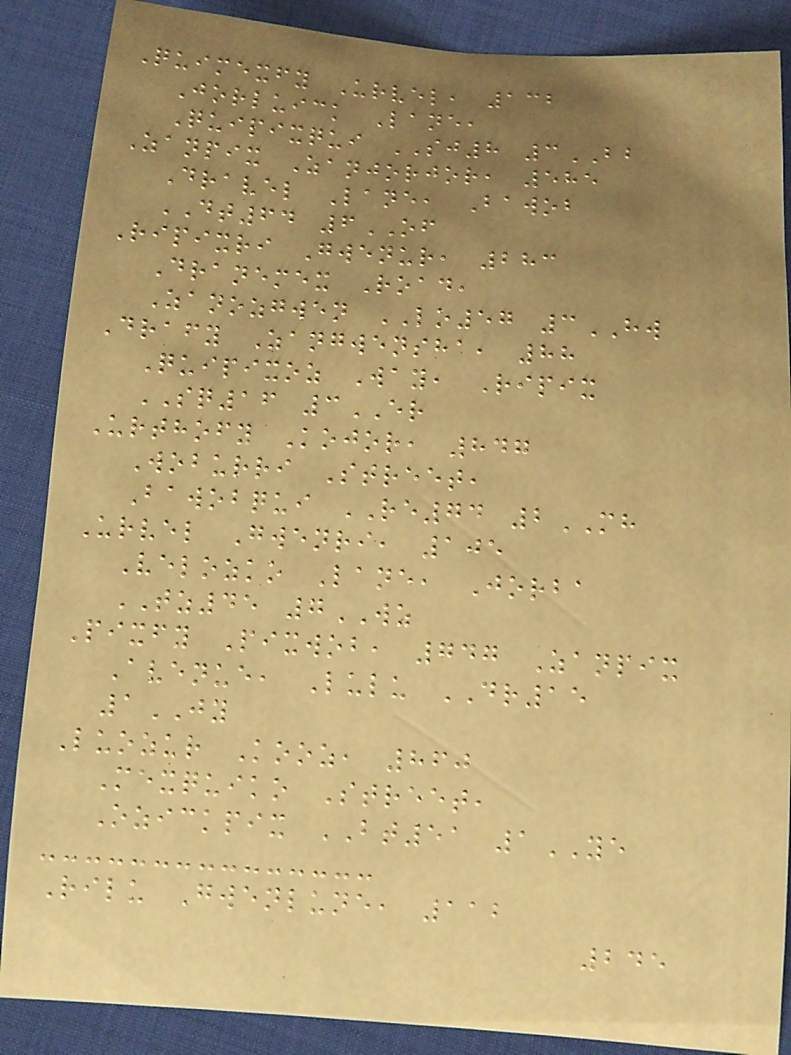Quimexfy Urvel, 132
Jorluick Lane,
Quipixqui SJ8 3BB
Zanpix Zanjorjor, 585
Dravel Lane, Bawob
DT64 6OF
Ripixri Gwenur, 283
Dranemex Road,
Zanozgwen LO57 3HW
Drafy Zangwensha, 88
Quipixoz Way, Ripix
SQ16 3ER
Urthofy Kojor, 847
Woburri Street,
Bawobqui RE74 2MH
Urvel Gwenri, 105
Velozko Lane, Jorba
TZ45 7WZ
Pixfy Pixwob, 747 Zanpix
Avenue, Lulu DR15
1JY
Luozur Kooz, 860
Mexquiko Street,
Ozickpix BT51 1YE
Rilu Gwenlune, 112
245
